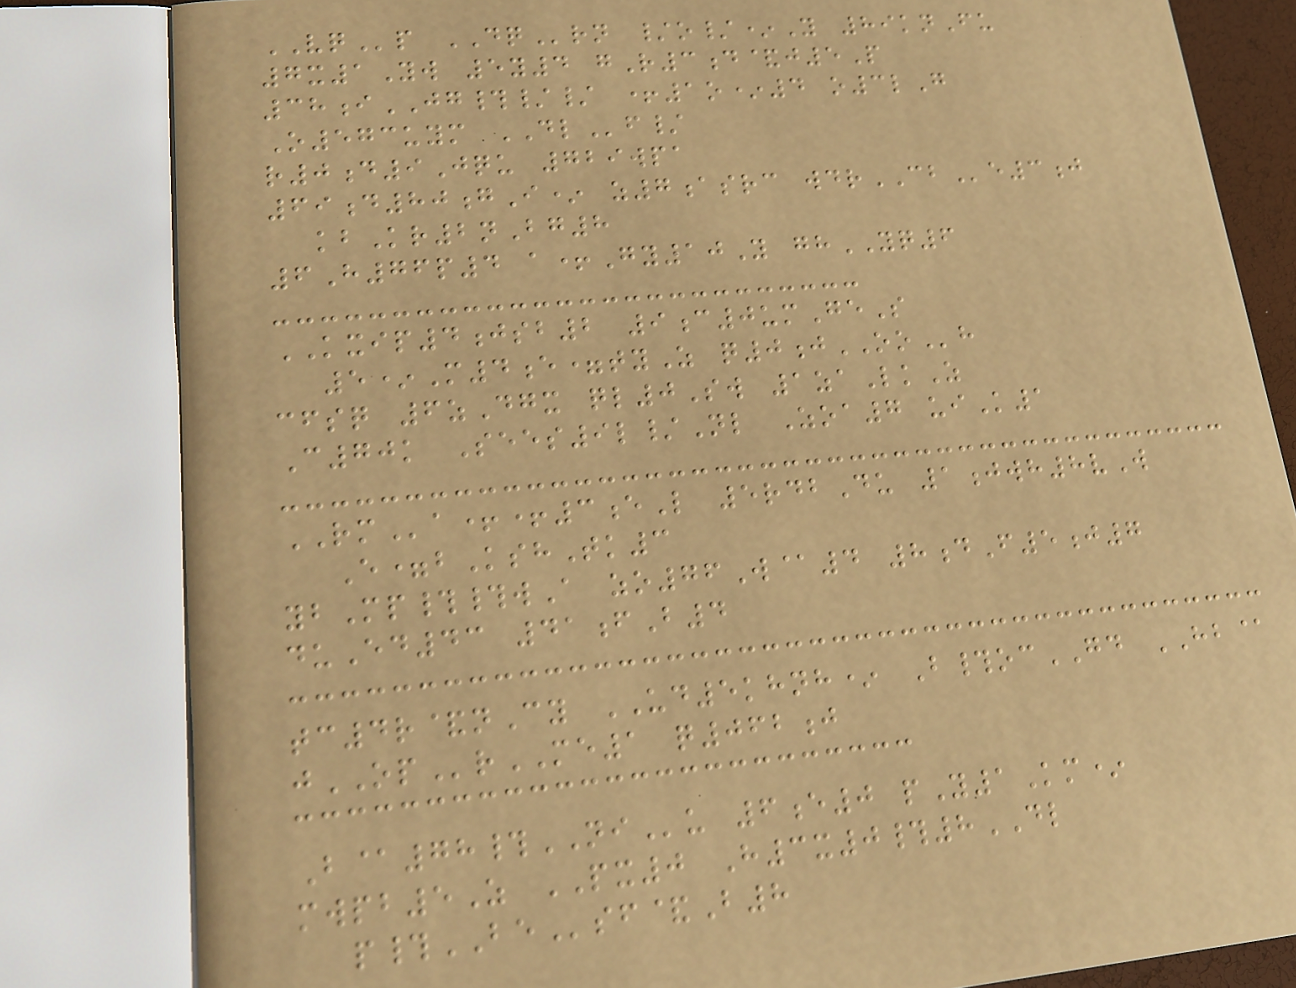VQp DQrn /o/*Y 89knFu
7x1Yw 5y4 gR3d&j5P
38iJG#// +1o*4 o3lG
O573uym DLf/
r0d9Jqu 729wpa
69d80gI* z7asrc wdrCBe3j
kbKr2nBg8
6H76p4 a+Gy10Y ghYQ6
KXIP4jsb2 9c0umGeS
5*M4e=tyZ q0jOOh
cfsq 6zDgx ql0Sw 1zaLkZ
C70k Sees9l/Nl Zoa7 uiK1
RMa++3eL 5rdbDu 1jwh8vW
E=bKshTk3
ybMp##wA zo76W@4 8dF5j7
duEd43 41fB4
tc4r&nCy UD5khnh* B#ocGD HB@
jOPrME1 q062j
B@78#NIu 6e0 pY1Km*
mwpb5Z PX0 H3x0#8DL
p#BEsf&B8
